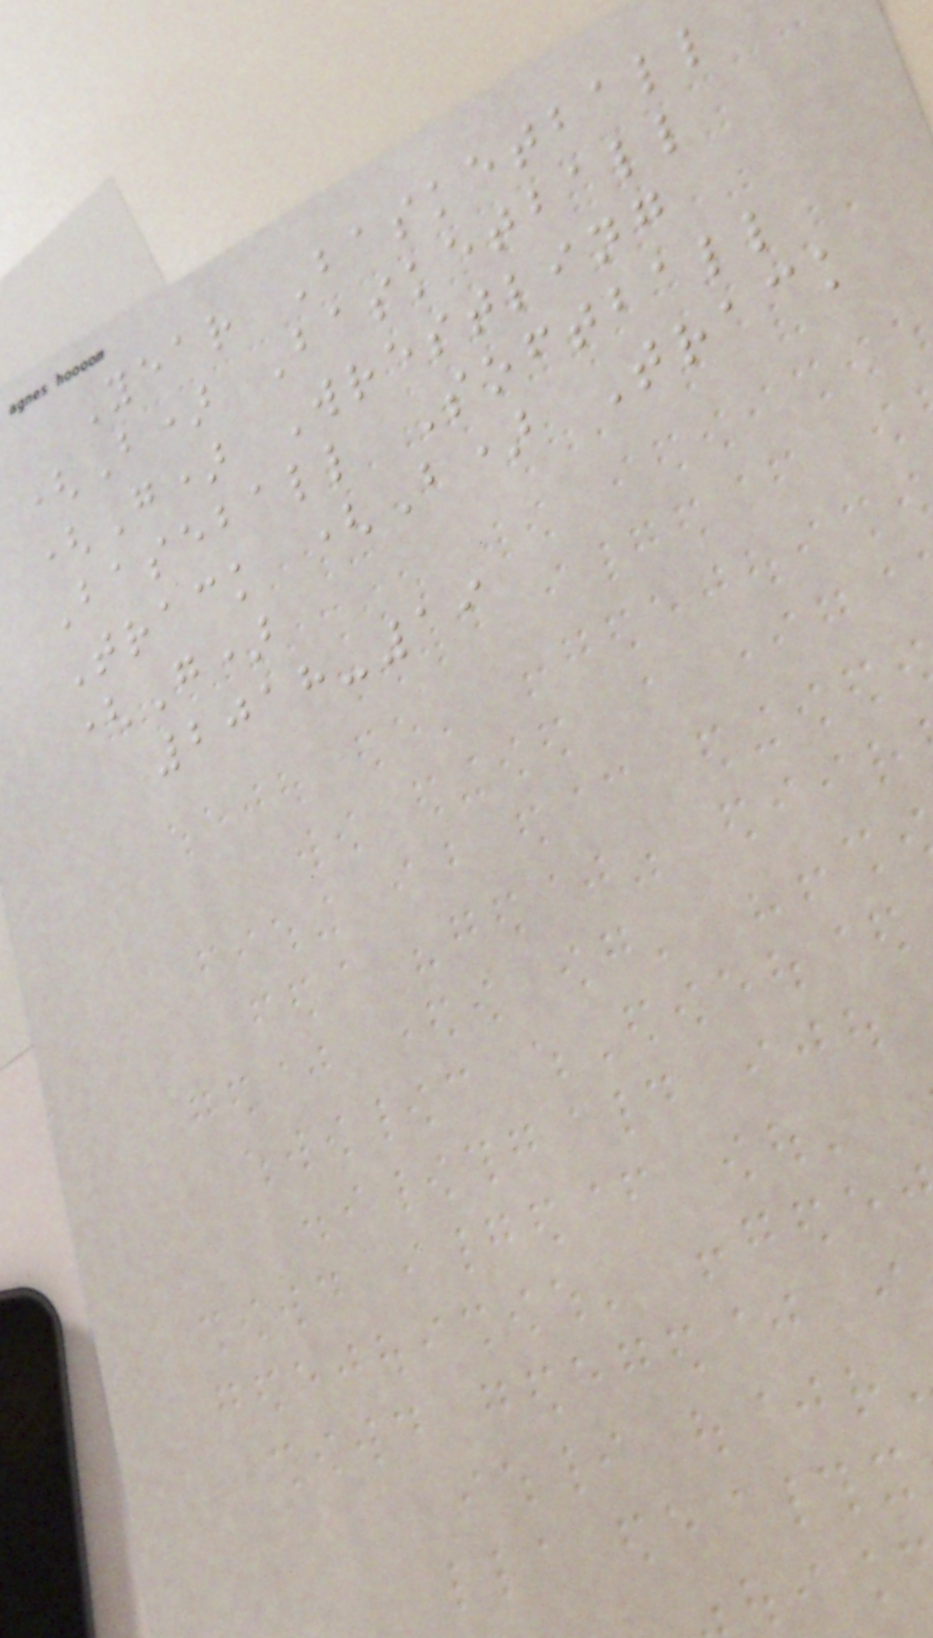Year Basketball
(B) Basketball
(G) Wrestling
Baseball Softball
Track (B) Track
(G)
2018-19
